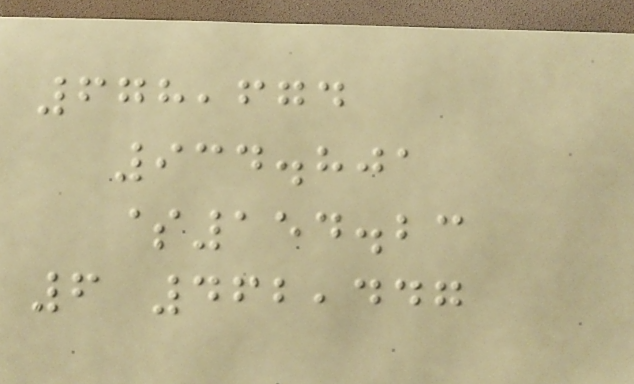678,674
934.801
$154.23
6 462,447
